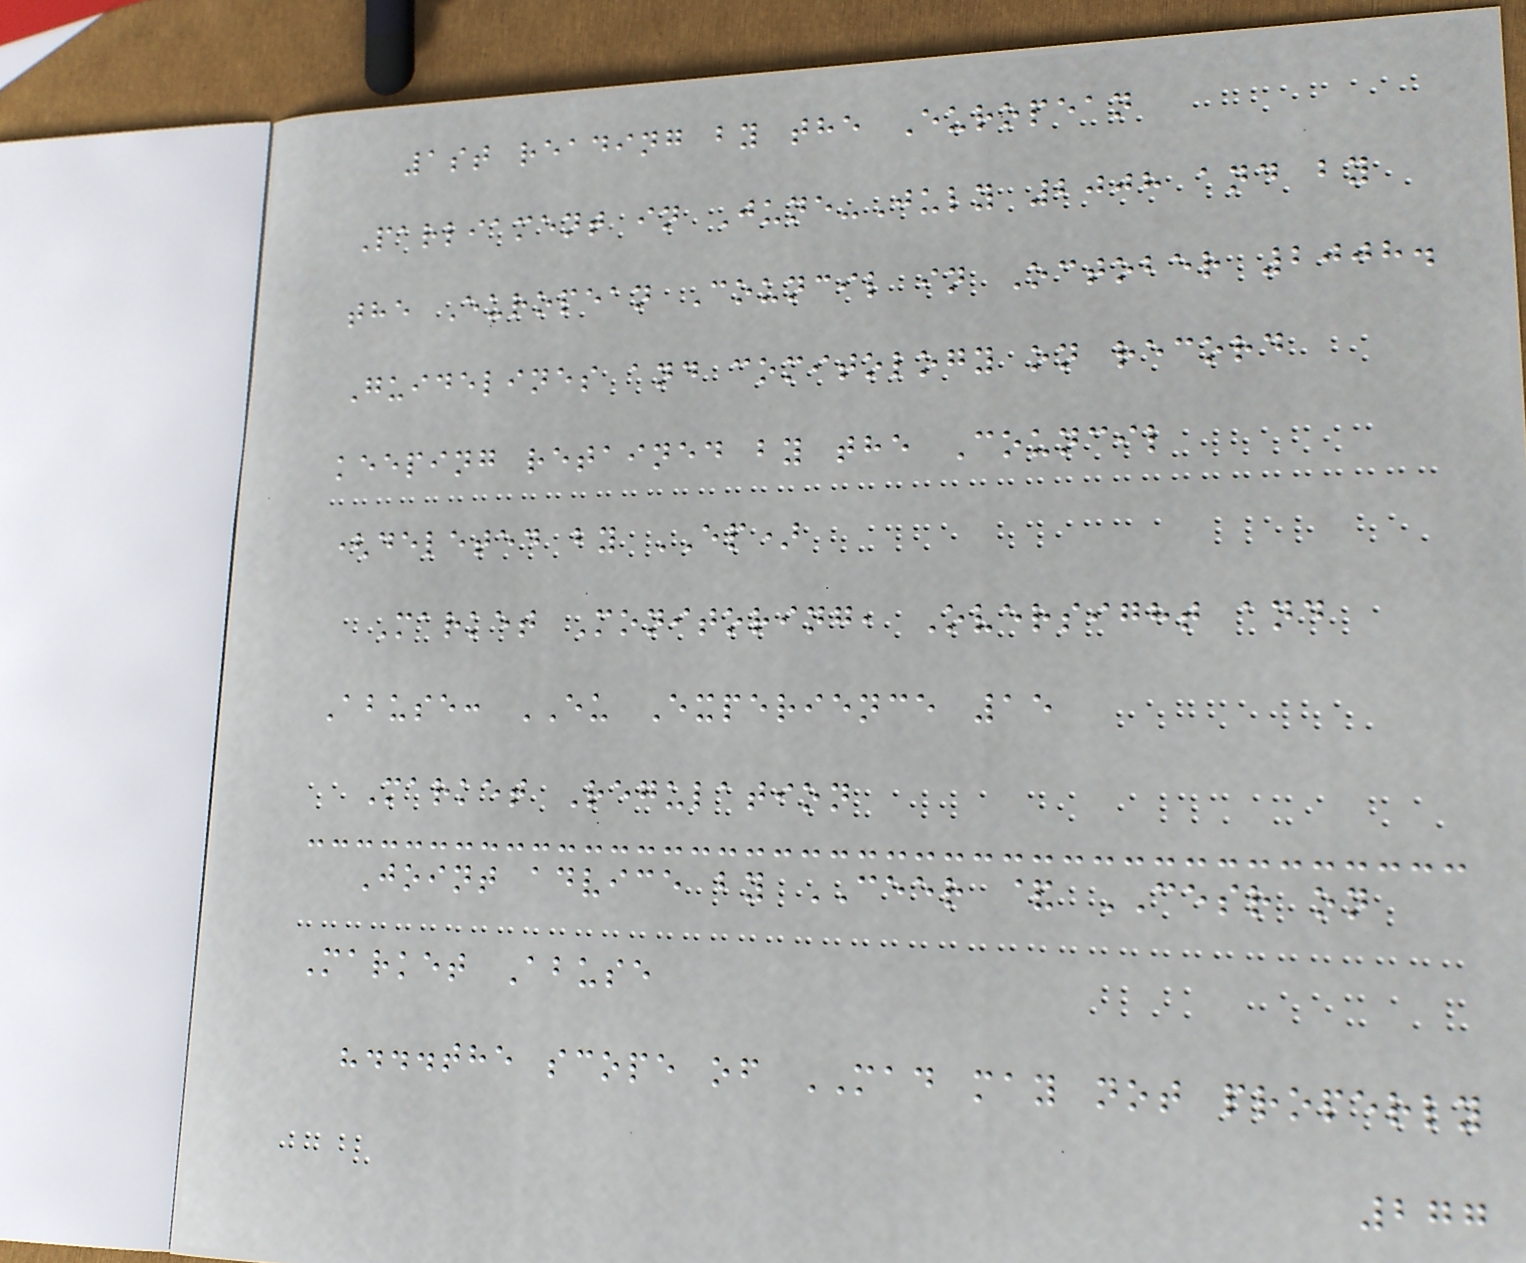1st reading by the European
Parliament in June-July 2008 and by
the European Council in October 2008.
Guidelines and comitology on record
keeping retained by the Council
(deleted by EP)
Market Monitoring, Oversight and
Abuse: EU Experience 15
Market Regulation
Joint advice by CEER & CESR on
Market Abuse
"...the scope of MAD may not properly
277
